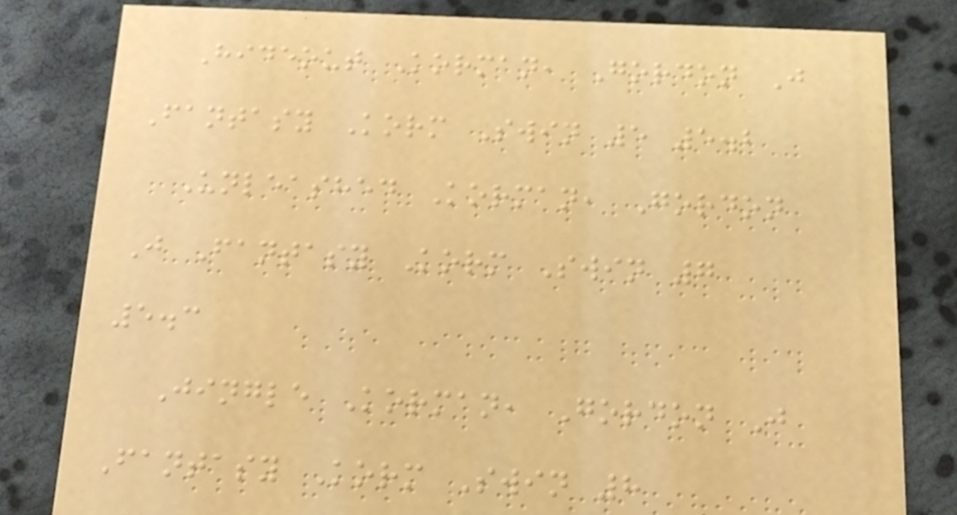Hideout Korman, Gordon J
Fantasy Korm Swin 5 5.2
Unleashed Korman, Gordon
J Fantasy Korm Swin 7
5.3
Jingle Korman, Gordon J
Fantasy Korm Swin 8
